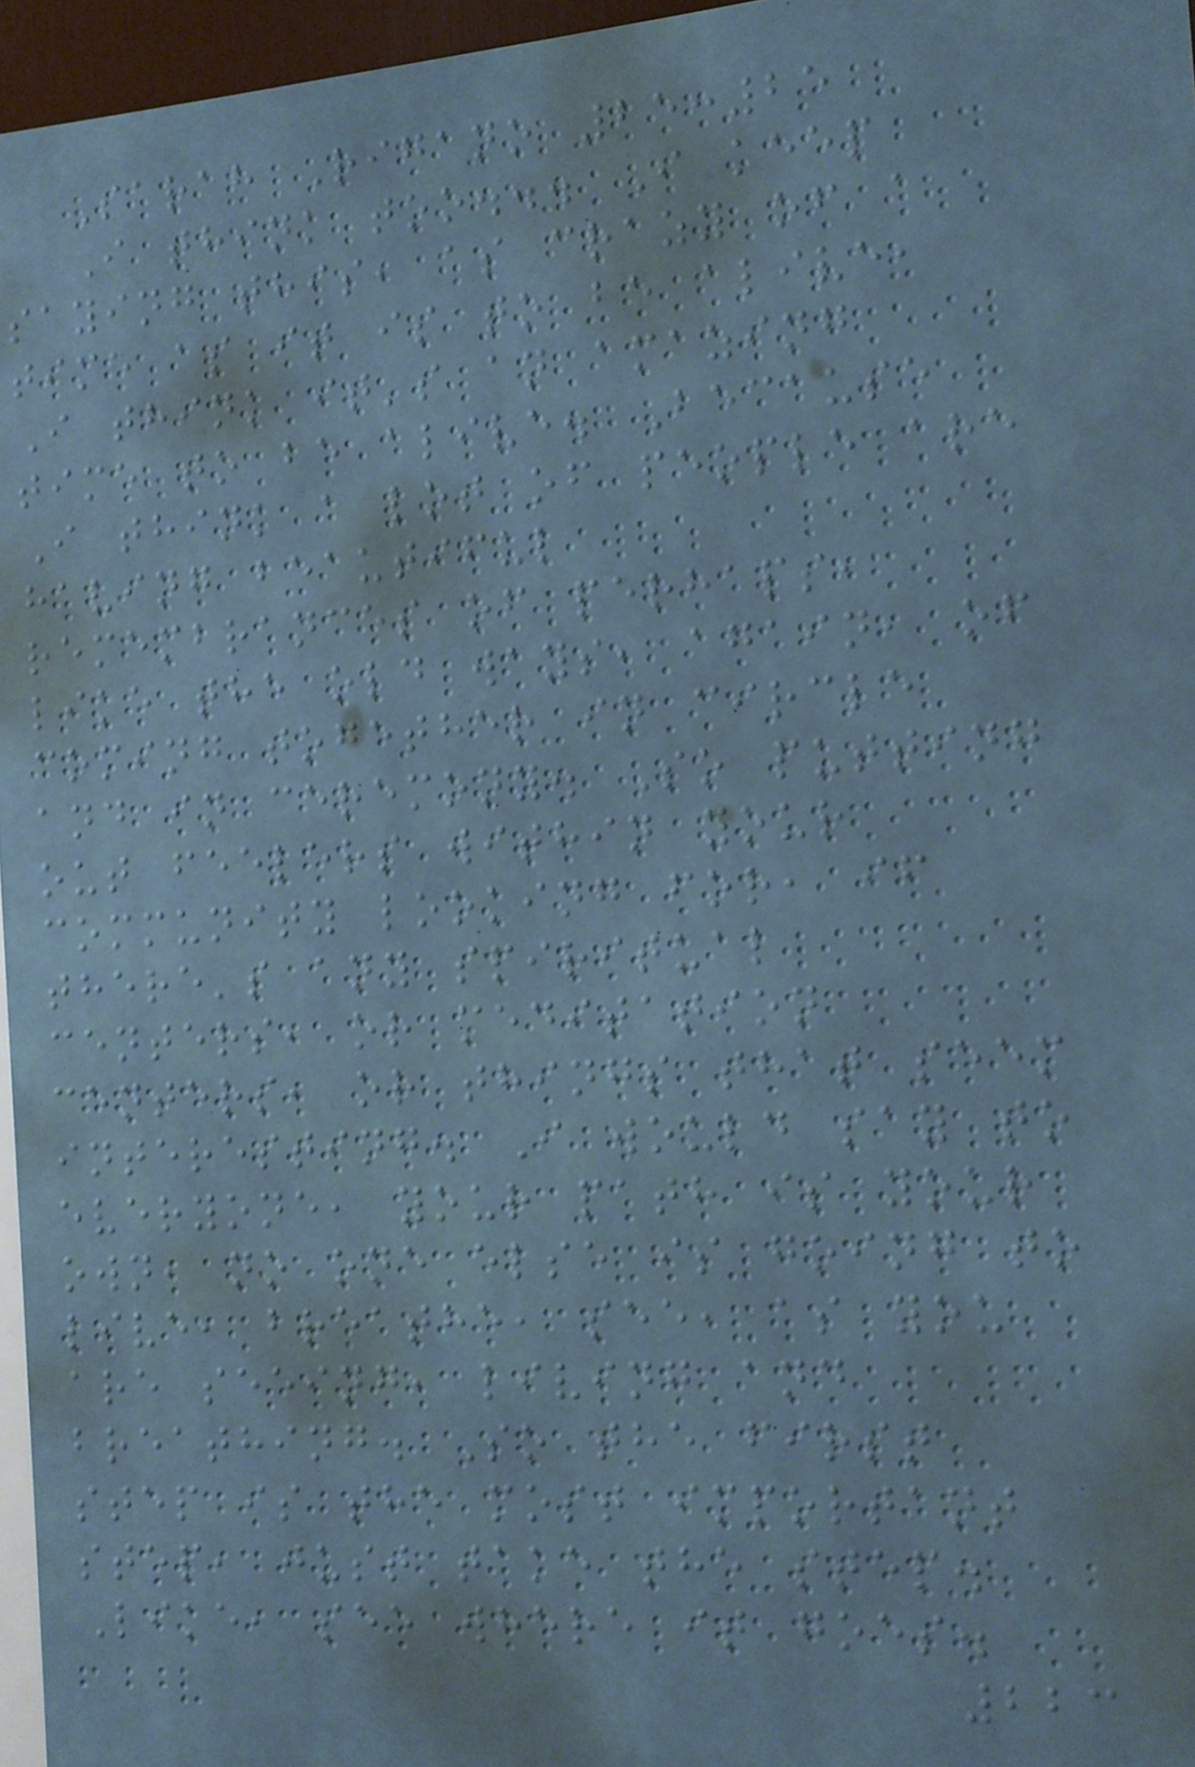Sarah Rigano 25:25
I think too... I keep
saying this, as crazy of a
time as it is to be alive,
I think it's an amazing
time to be alive. Because
I think a lot of people are
having beautiful
remembrances of perhaps,
like the old ways, again, of
coming together in circle
and in ceremony. So putting
out feelers within your
community looking for, if
there's any spiritual
centers, or meditation
centers, or things that seem
interesting. I would say to
everyone, your path is your
own, no one else is going to
live, breathe, see, as you
are seeing, living and
breathing. So the first
step is the most important
step, just take the step.
Like, see where it goes.
223
